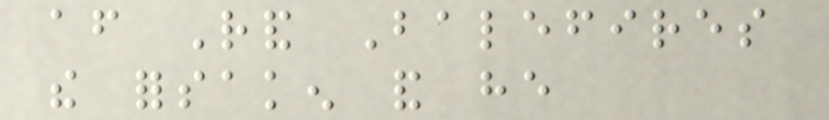after Rand Balefires
the forsaken and he
